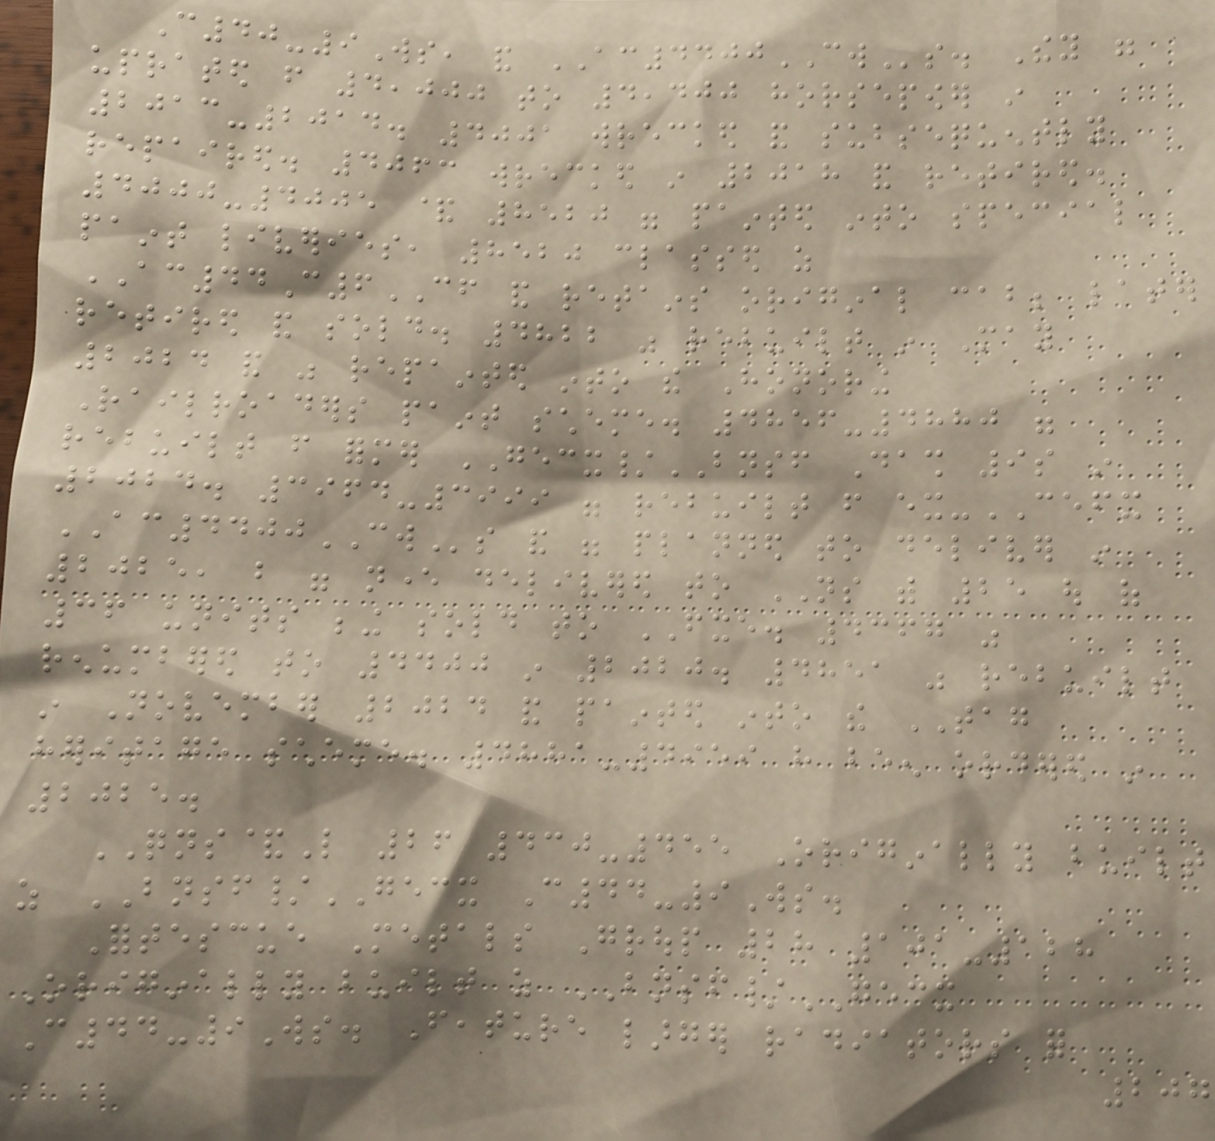C40-9Ws, and AC4400CWs. They were
uprated from 4,000 to 4,400 horsepower in
2013-2014. 4001 wrecked and subsequently
repaired. 4063 wrecked in 2018 and retired.
4000-4005 & 8520 were painted into special
paint liveries, 8520 classed as
AC44C6CF and retains original cab; later
retired and sold. 4822 was rebuilt in May
2024 and was repainted into the Honoring
Railroaders paint scheme. 4856-4880 were
rebuilt from former GECX/BNSF Dash 9s in
2024. 3964-3999 were rebuilt from ex-CEFX
AC4400CWs and were planned to deliver in
2025, but were never delivered to NS with 25 out of
36 units being sold to FXE. 4367 was
renumbered to 4400 in 2020. 4851 was rebuilt
in November 2024 and painted into the TAG
heritage scheme. 4881-4959 have been ordered in
2025.
QNS&L 26 430-455 Originally built
as BNSF/GECX C44-9Ws.
Fortescue Metals Group 28 101-128
Originally built as BNSF/GECX
C44-9Ws. Feature larger radiators for
207
